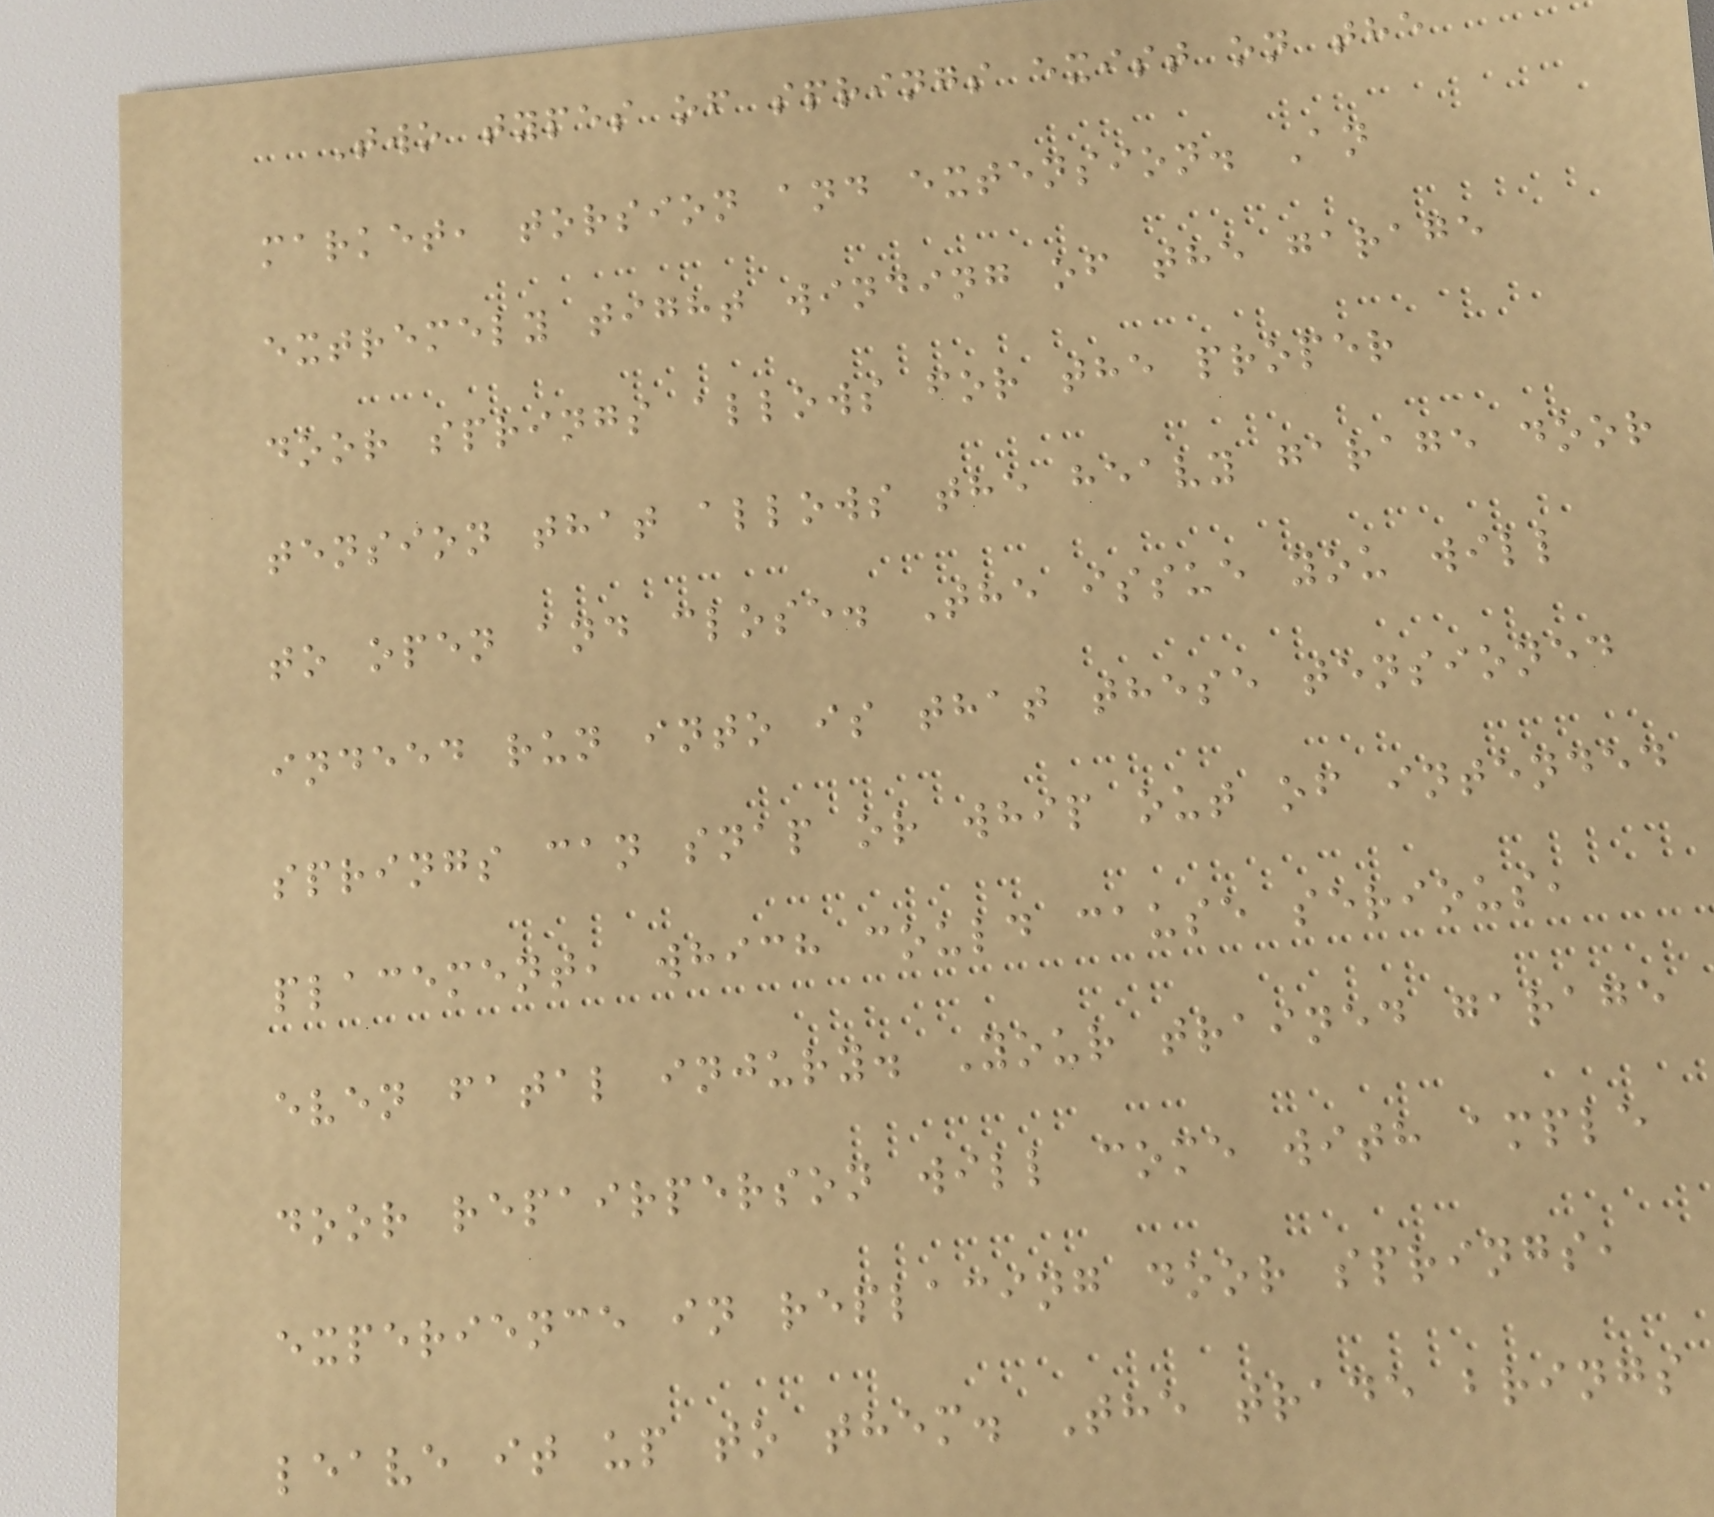Two types of springs exist on the
market, torsion and extension. An
extremely tight winding of the garage
door springs allows for the proper
tension that allows the heavy garage door
to open and close. The issue you will
indeed run into is that these tensioned
springs can snap or whip out of intended
placement, which could cause serious,
even fatal injury. Your trained garage
door repairperson will come with ample
experience in replacing door springs,
leave it up to them. The trade brings
